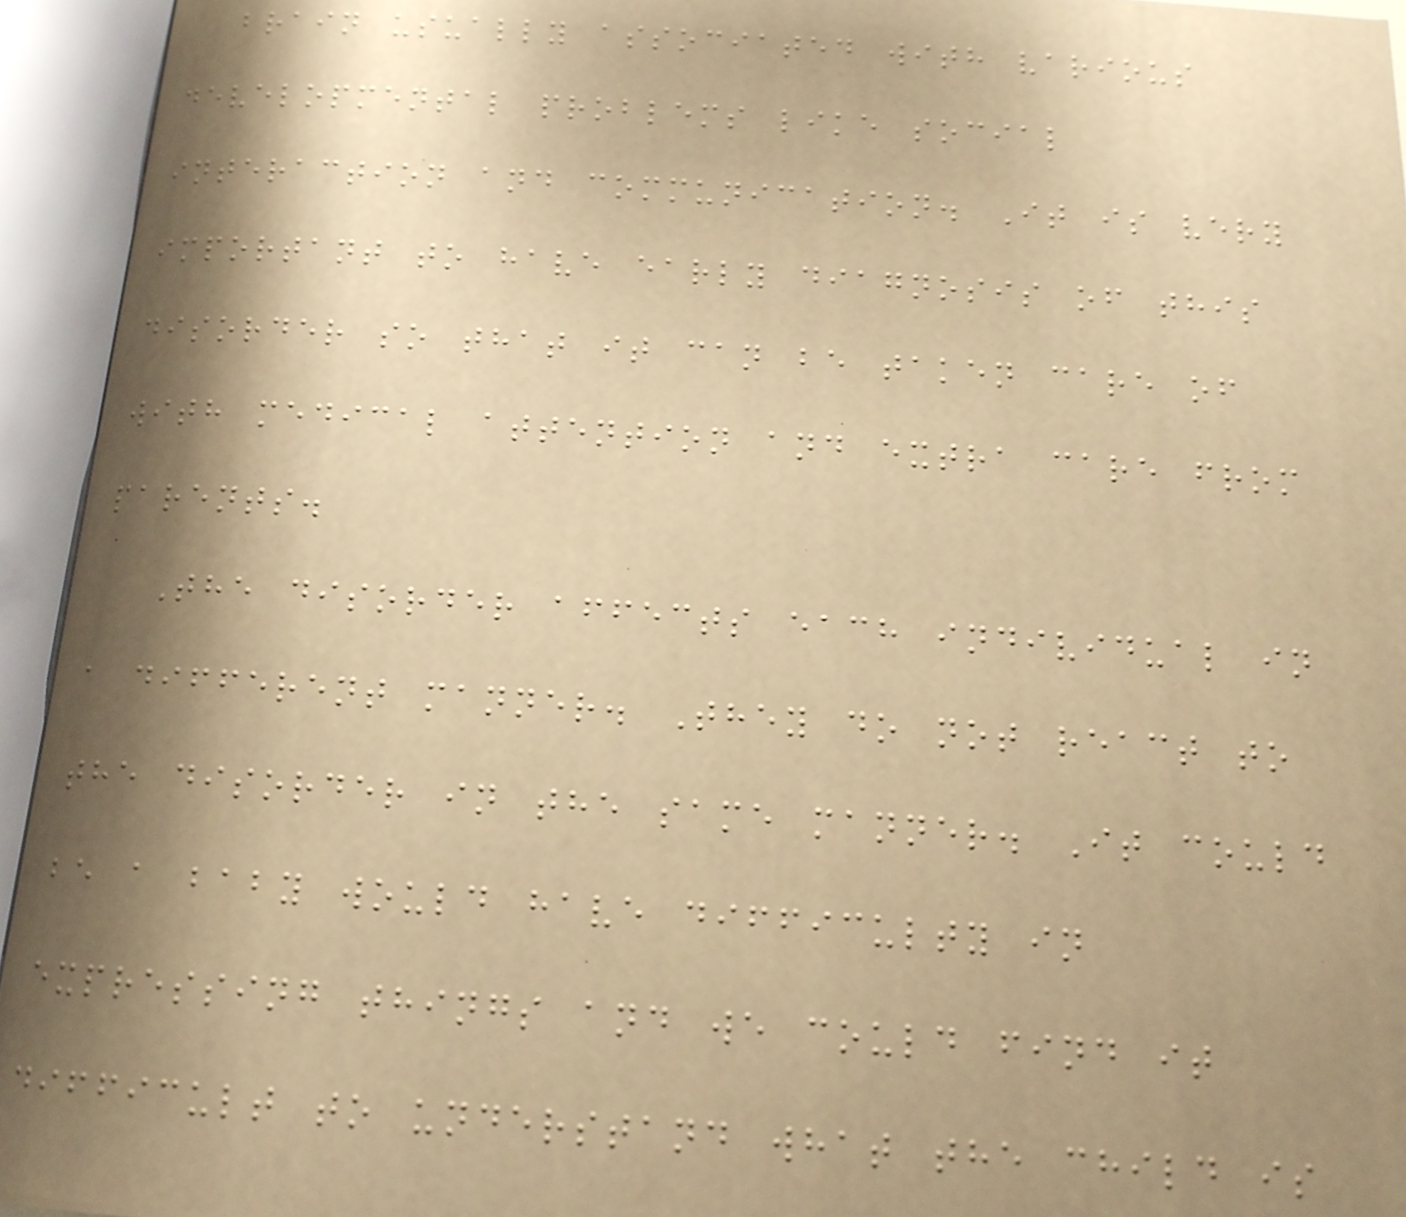brain usually associated with various
developmental problems like social
interaction and communication. It is very
important to have early diagnosis of this
disorder so that it can be taken care of
with medical attention and extra care from
parents.
The disorder affects each individual in
a different manner. They do not react to
the disorder in the same manner. It could
be a baby would have difficulty in
expressing things and we could find it
difficult to understand what the child is
